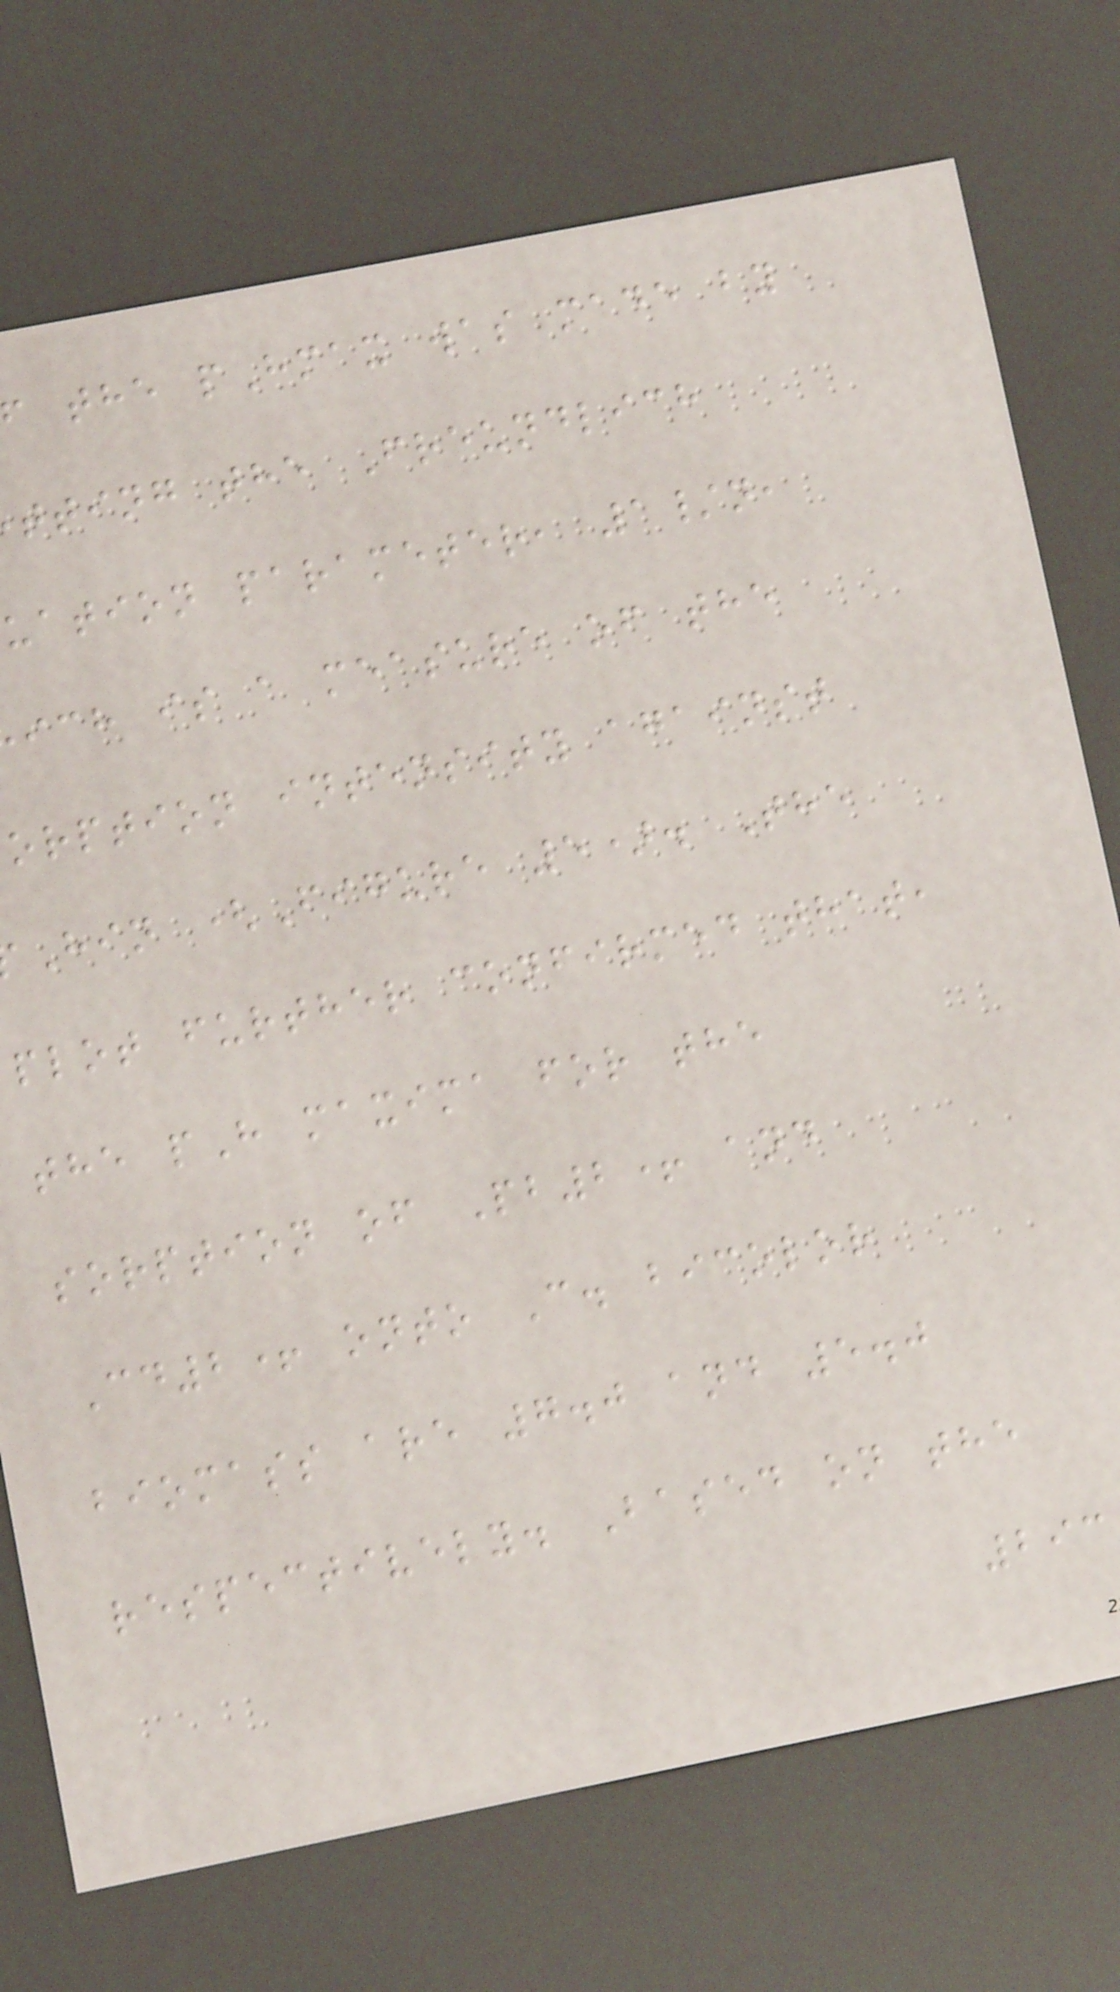the pHmax was made by
tting the Freundlich
uation parameter, 1/n,
ich is a measure of the
orption intensity against
Hin (Figure 5). The
plot further confirmed that,
the pH maxima for the
sorption of Pb2+ and
Cd2+ onto C. bicolor
biomass are 7.0 and 5.0
respectively. Based on the
293
